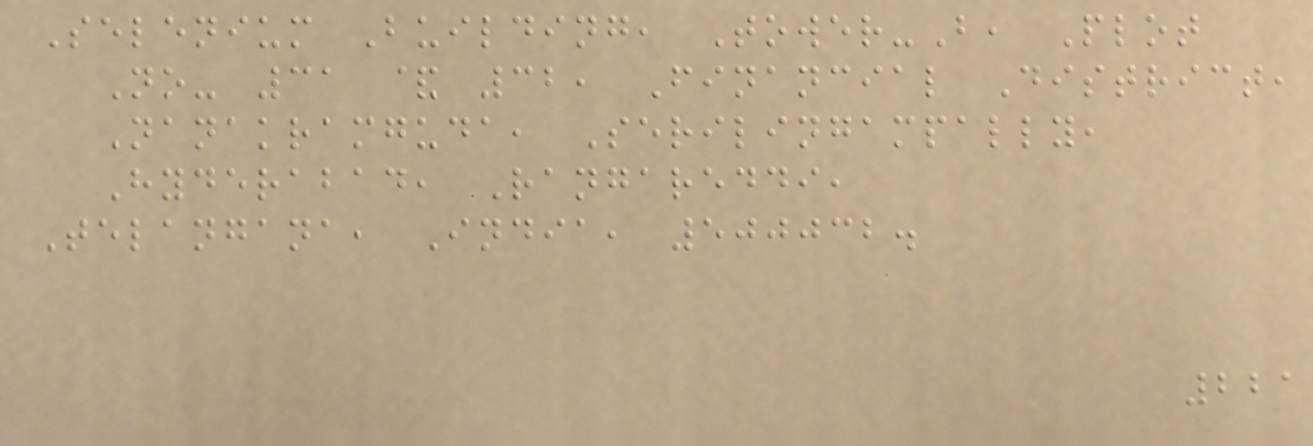Selenium Building, Tower-B, Plot
No- 31 & 32, Financial District,
Nanakramguda, Serilingampally,
Hyderabad, Rangareddi,
Telangana, India, 500032.
221
